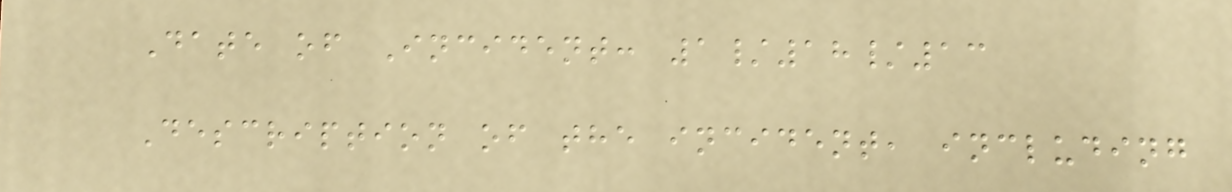Date of Incident: 1/18/13
Description of the incident, including
